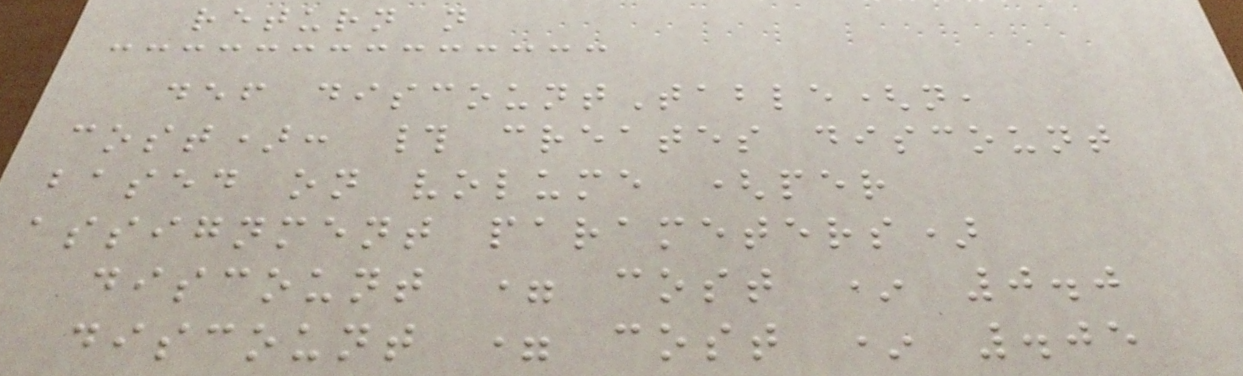return n
def discountTable(n,
cost): # creates discount
based on volume (per
assignment parameters)
discount = cost * 0.0
discount = cost * .05
